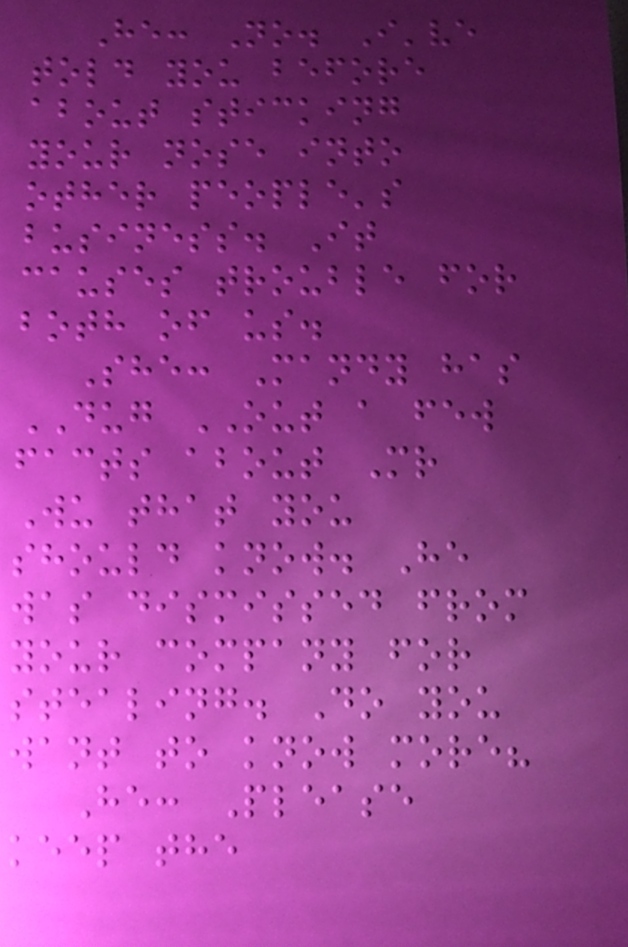He: No. I've
told you before
about sticking
your nose into
other people's
business. It
causes trouble for
both of us.
She: Mandy has
DUG OUT a few
facts about Mr
Wu that you
should know. He
was dismissed from
your company for
stealing. Do you
want to know more?
He: Please
keep the
